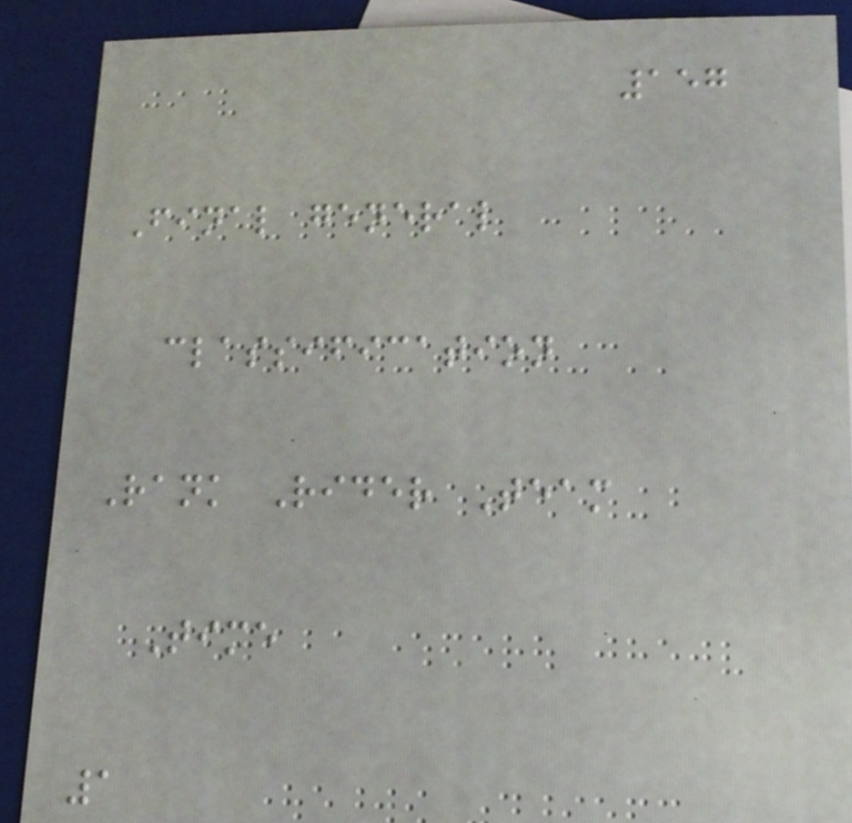157
Final general
classification
Rank Rider Team
Time
1
